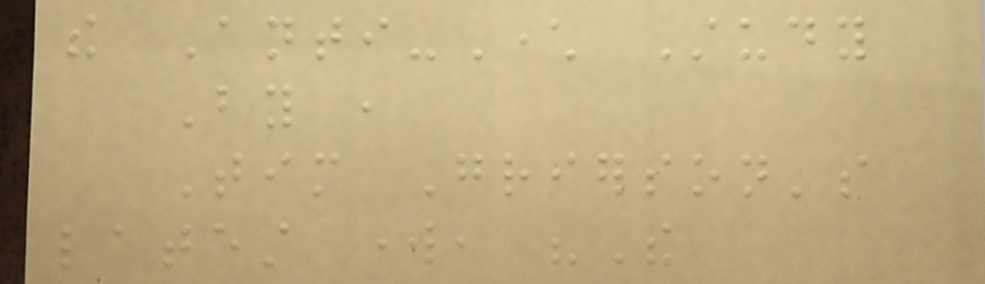the Anti-Character Study
By ,
Tim Grierson's
latest work, "The
